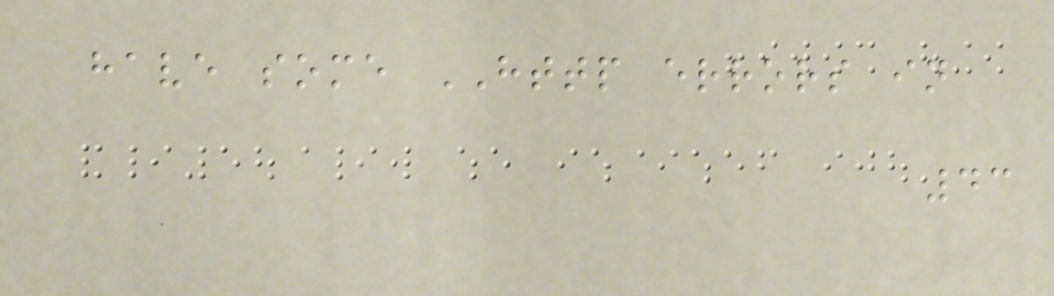have some HTTP errors in
43
